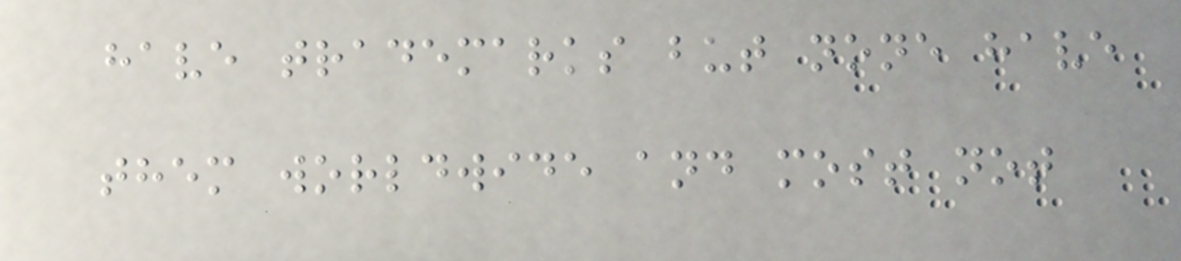have trademarks but none have
them worldwide and most not
